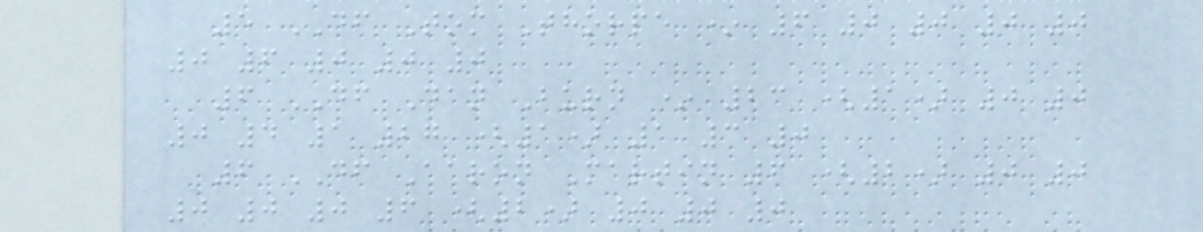5 DF Tom Thorpe * 6 0 0 0 0
0 6 0 0 0
6 DF Dan Burn * 23 (1) 0 0
0 4 1 27 (1) 1 3 0
6 DF Aaron Martin 6 (2) 0 0
0 0 0 6 (2) 0 0 0
